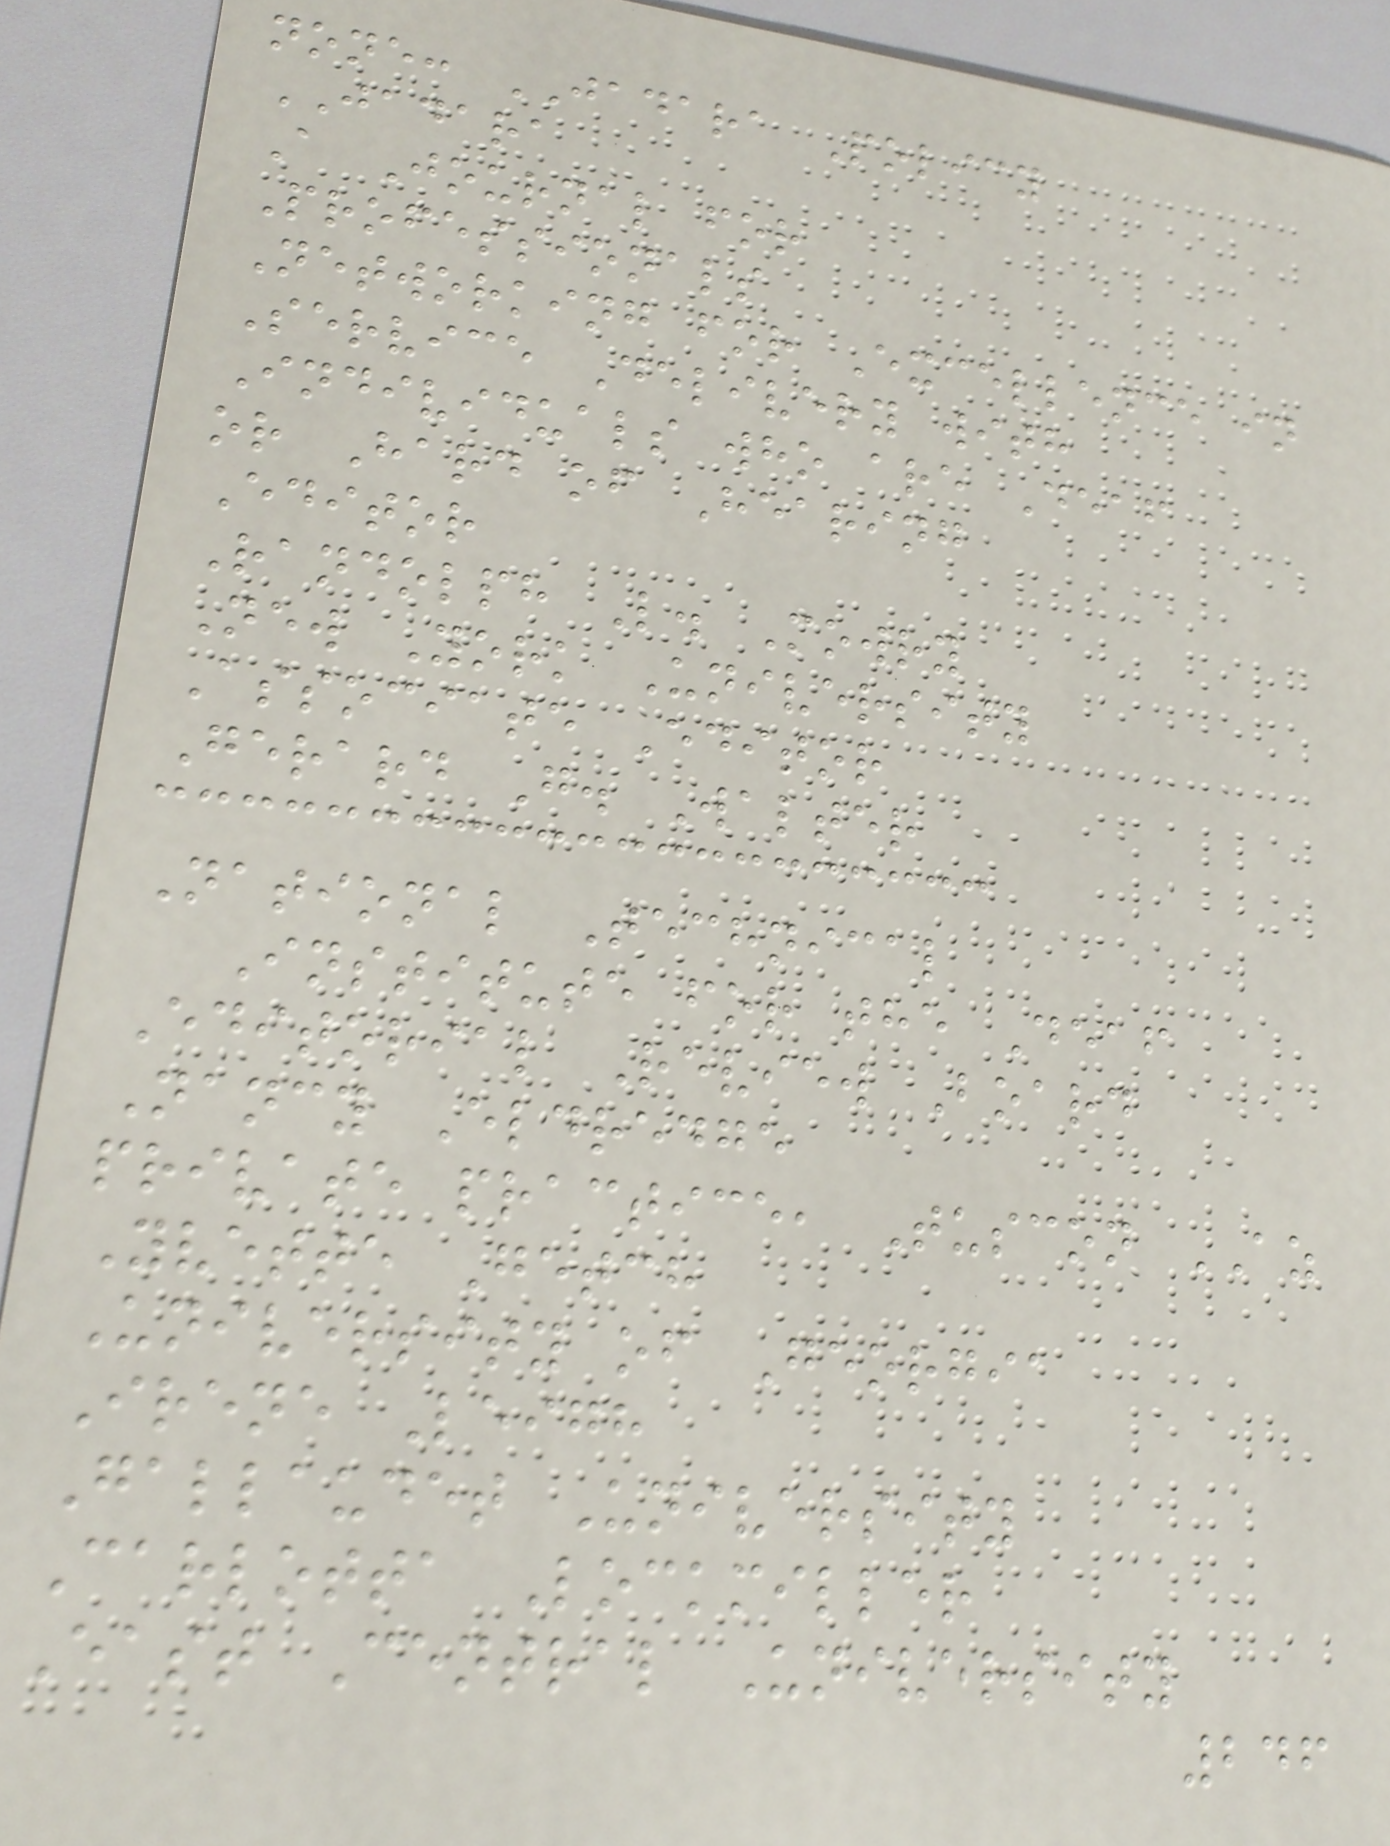none: JADARA Policy
JADARA
A Journal for
Professionals
Networking for Excellence in
Service Delivery with
Individuals who are Deaf
or Hard of Hearing
Editor
Randolph L. Mowry
New York University
Associate Editor
Gerard G. Walter
National Technical
Institute for the Deaf
Editorial Review Board
Nancy Eldredge
private practice, Tuscon AZ
Yvette Getch
University of Georgia
Irene Leigh
Gallaudet University
Carlotta Lockmiller
East Central University
246
